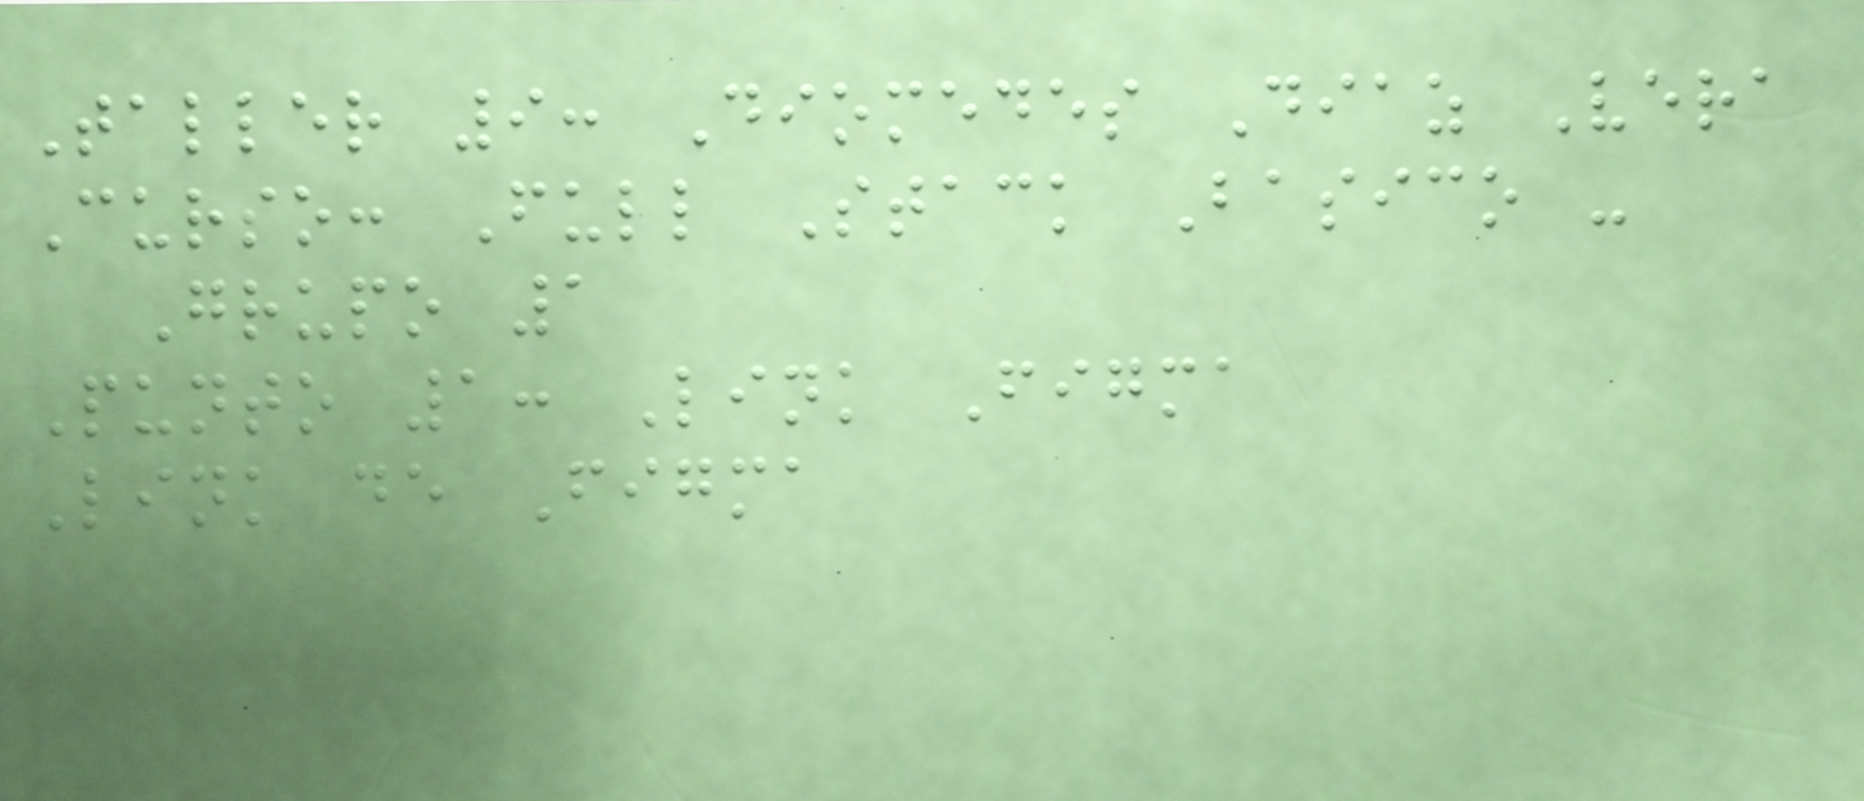Taller 9: Diomedes Diaz Vera
Curso: Full Stack Basico -
Grupo 1
Punto 1: Link Figma
Link de Figma
